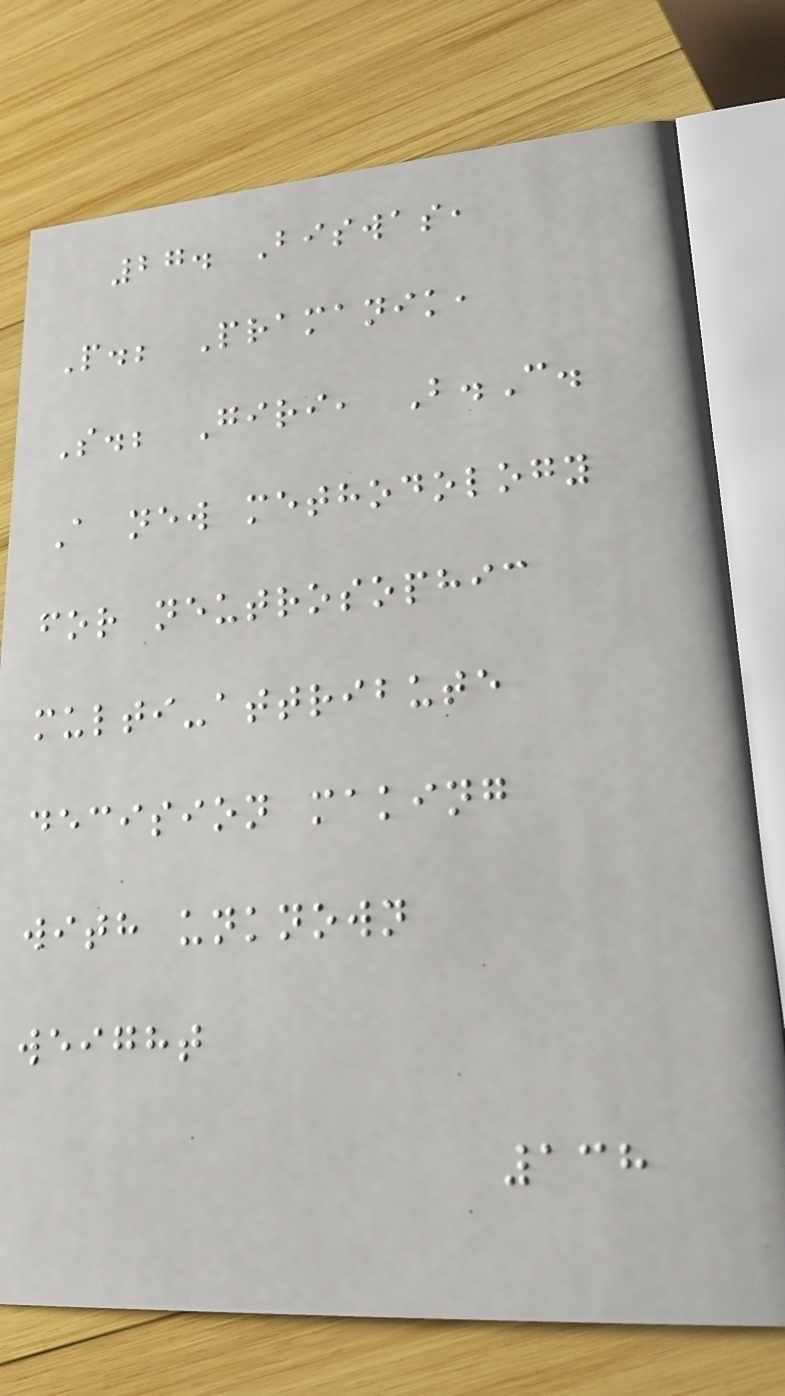27. Biswas,
P.; Pramanik,
S.; Giri, B.C.
A new methodology
for neutrosophic
multi-attribute
decision making
with unknown
weight
138
